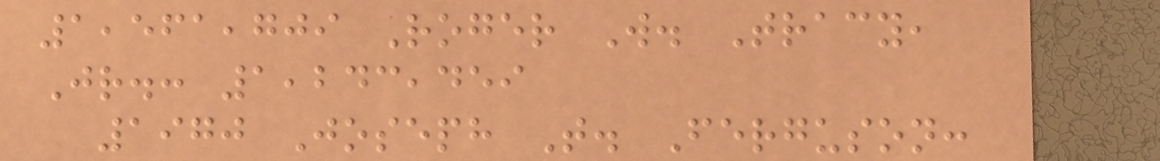1,561,709 Roger W. Tracy,
Jr.: 1,243,459
1970 Joseph T. Ferguson:
